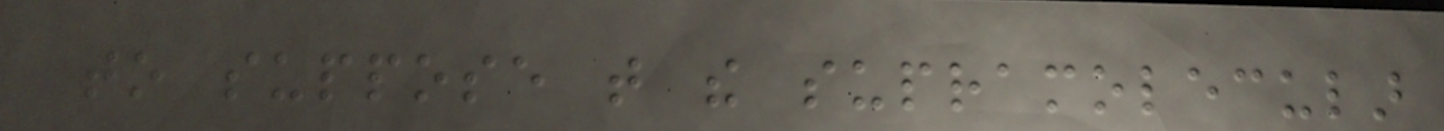to suppose that the supramolecular
